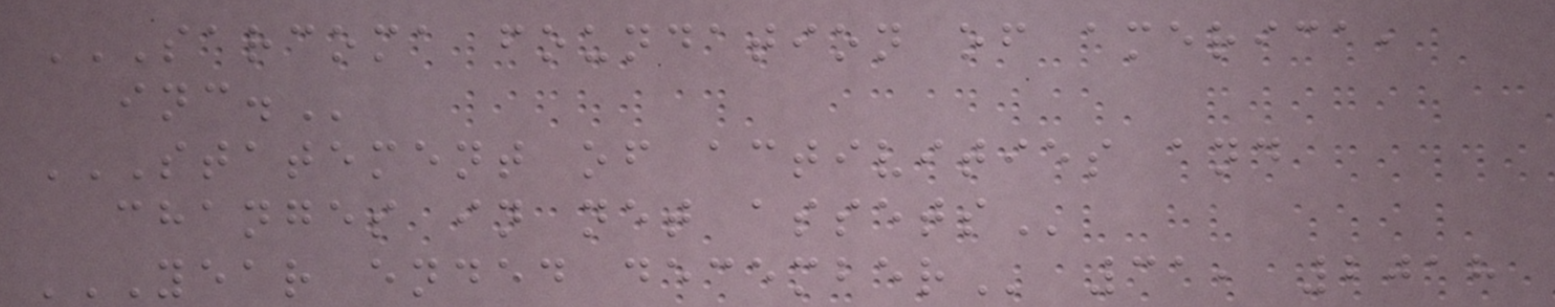SARCOMA FOUNDATION OF AMERICA,
INC.
STATEMENT OF ACTIVITIES AND
CHANGES IN NET ASSETS
YEAR ENDED DECEMBER 31, 2018
